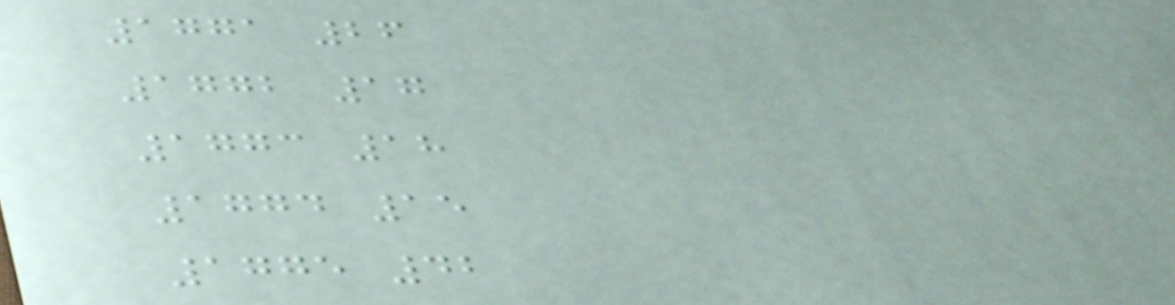1771 26
1772 17
1773 18
1774 15
1775 42
